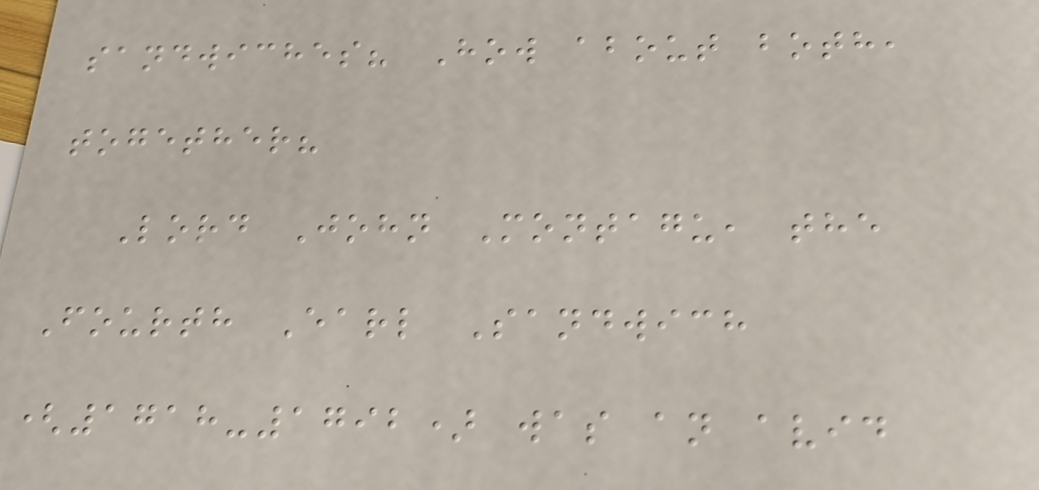sandwiches? How about both,
together?
Lord John Montagu, the
Fourth Earl Sandwich
(1718-1792) was an avid
